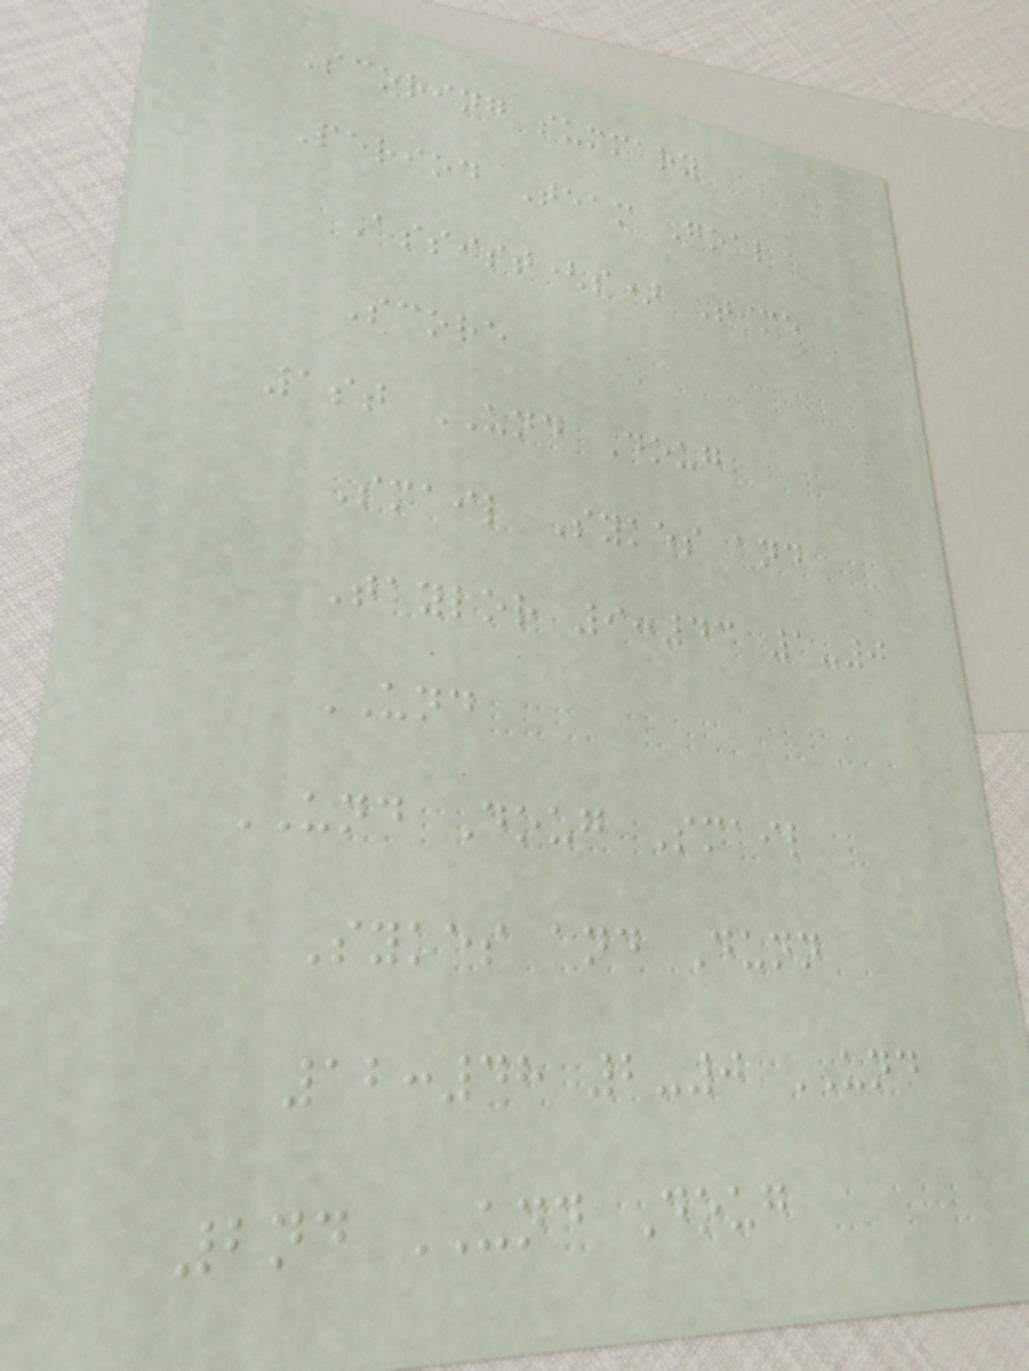Scoring summary
Period Team Goal
Assist(s) Time
Score
1st UND Doug
Smail Sykes and
Taylor 9:43 1-0
UND
UND Doug Smail
Sykes and Dunn
12:48 2-0 UND
2nd UND Doug
